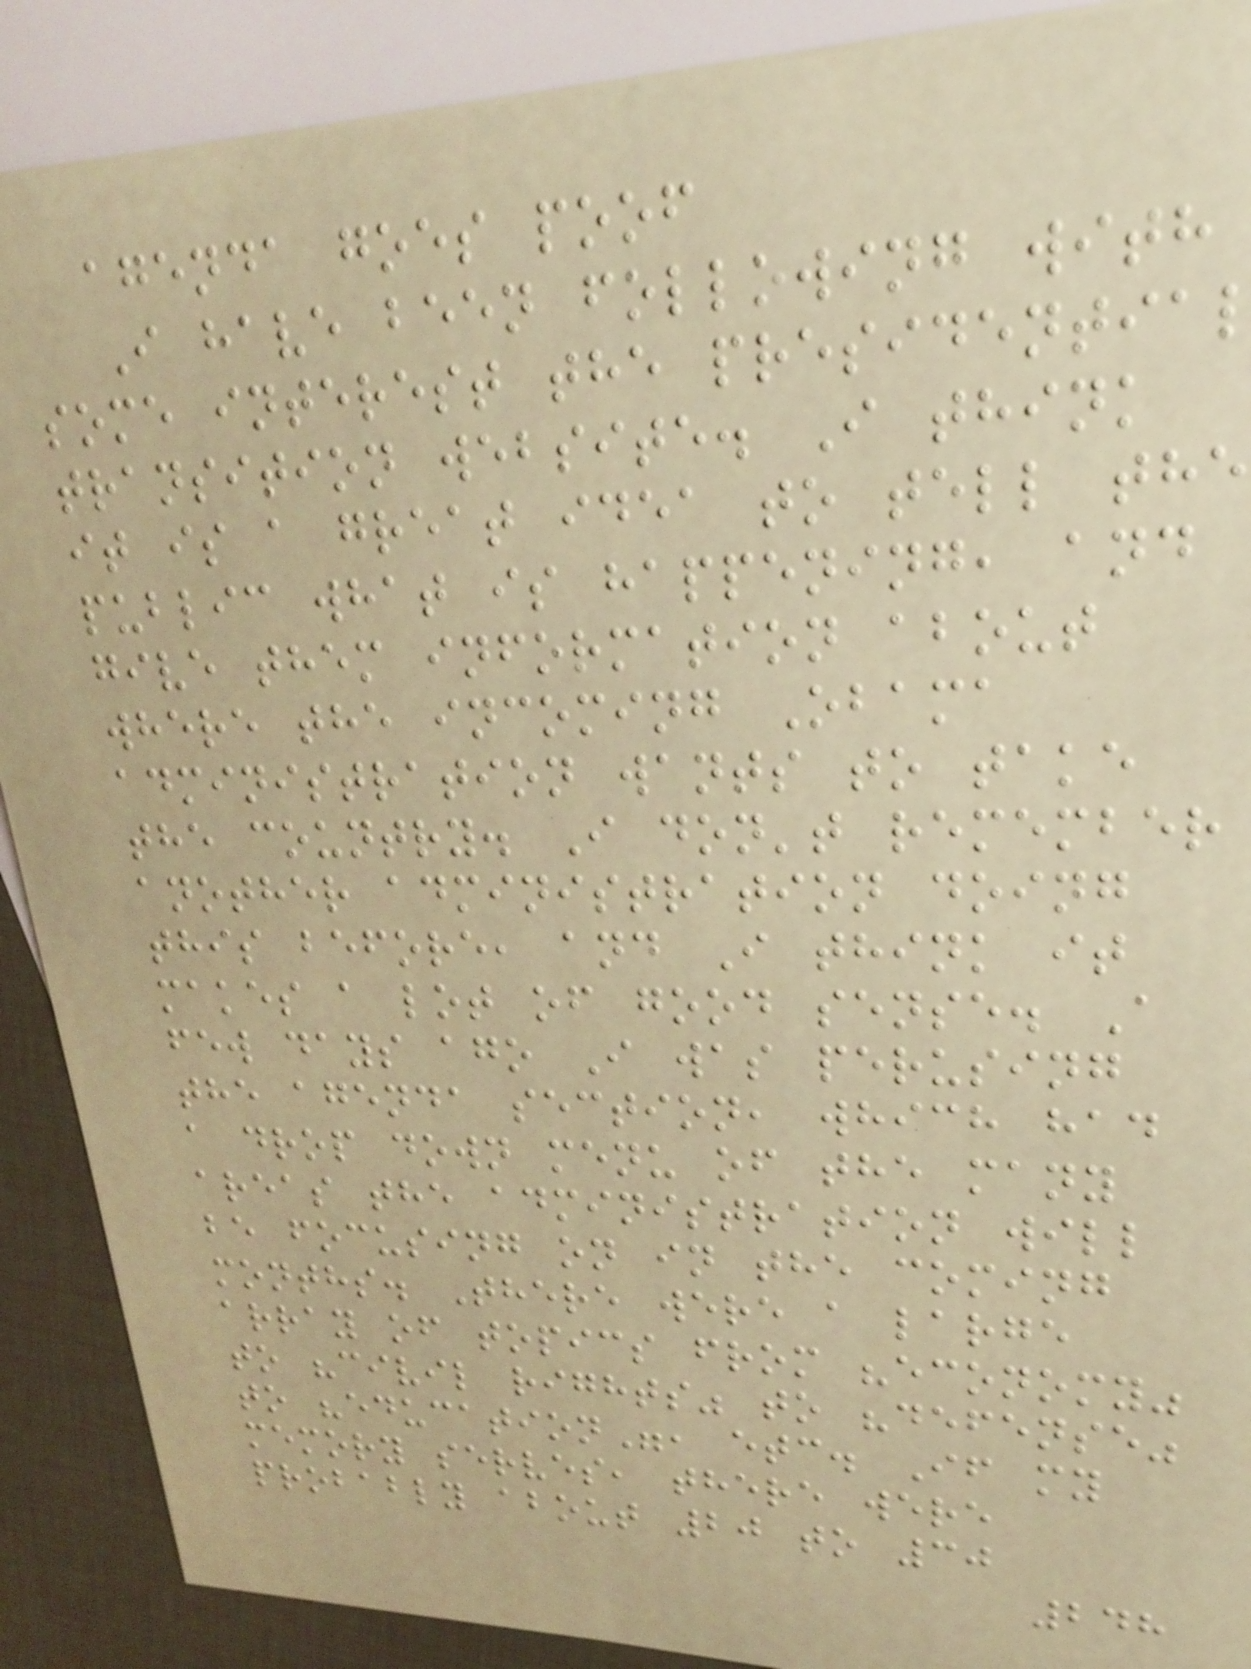agenda goes poof
I have been following with
some interest the presidentia
transition website. I think
it is a great idea to tell the
public what is happening, and
give them information about
where the incoming Obama
administration wants to take
the country. I don't remember
another administration doing
this before, and I think it
makes a lot of good sense. A
few days ago I was perusing
the agenda section, which had
a drop down menu of the many
areas the administration will
be focusing on in the coming
months. There were a large
array of topics from "economy"
to "civil rights" to "defense"
to "education", etc. If my
memory serves, there were
probably about 20 to 30
248
